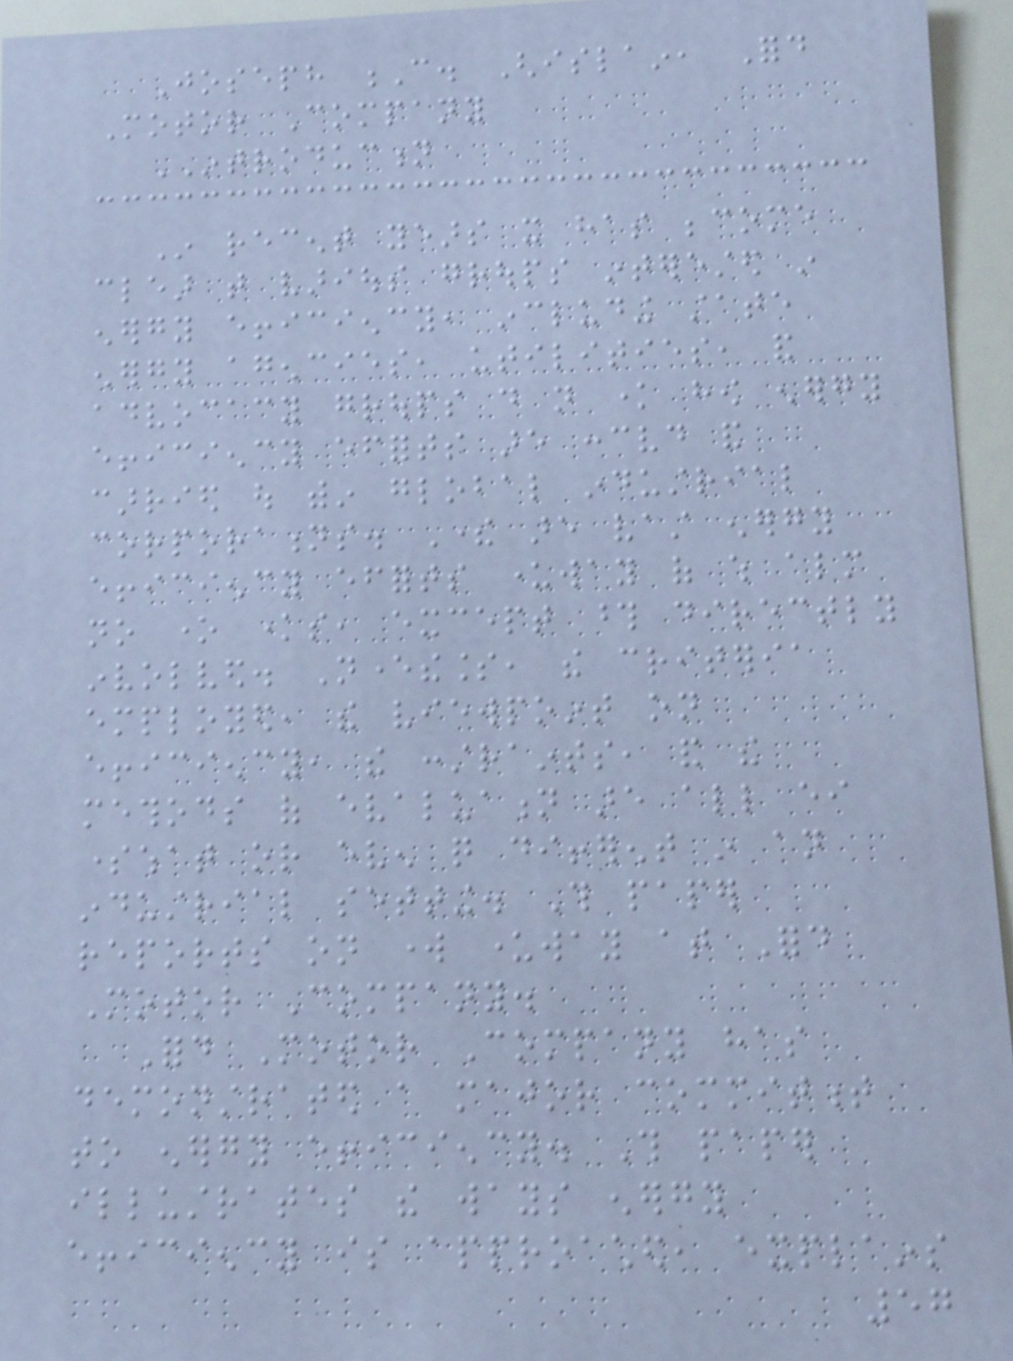Joseph C. Ghislain, Ford
Motor Company
INTRODUCTION
In recent years it has become
clear that various groups interested in
energy efficiency, including state
energy agencies, utilities, and
advocacy groups do not know how energy
efficiency efforts are conceived and
carried out within global industrial
corporations. There are vast energy
efficiency efforts underway of which almost
no one knows, except those directly
involved. Nevertheless, the criteria
employed, the viewpoint on
efficiency, the constraints, and the
methods of evaluation are all either
somewhat or even quite different in an
industrial setting. This paper
reports on work underway at Ford
Motor Company.
Ford Motor Company has
demonstrated a major commitment
to energy efficiency. This paper
illustrates the ways energy
efficiency is approached, explains
57
